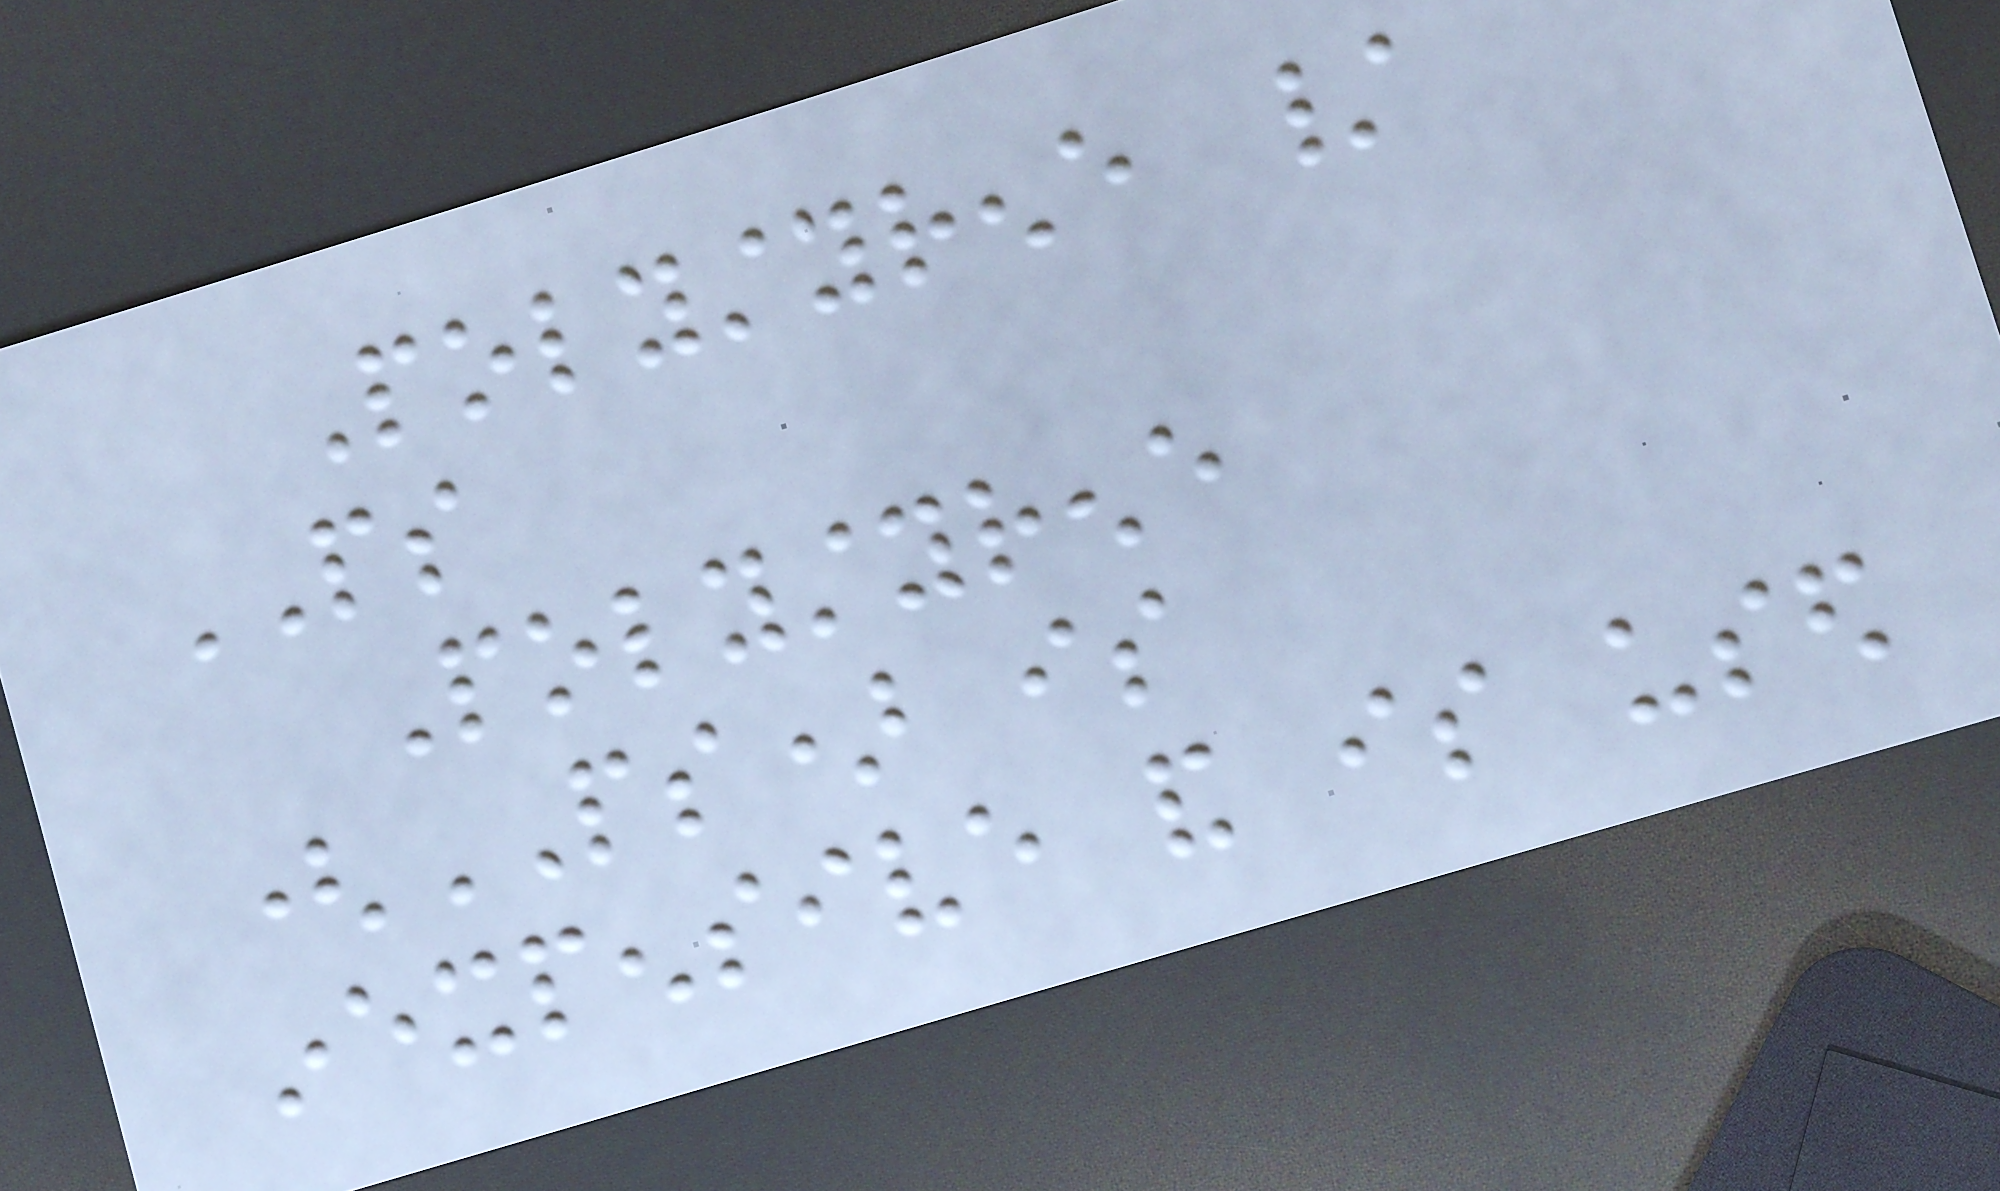Polystyrene /
PS
Polystyrene
(PS) is
inexpensive and is used
